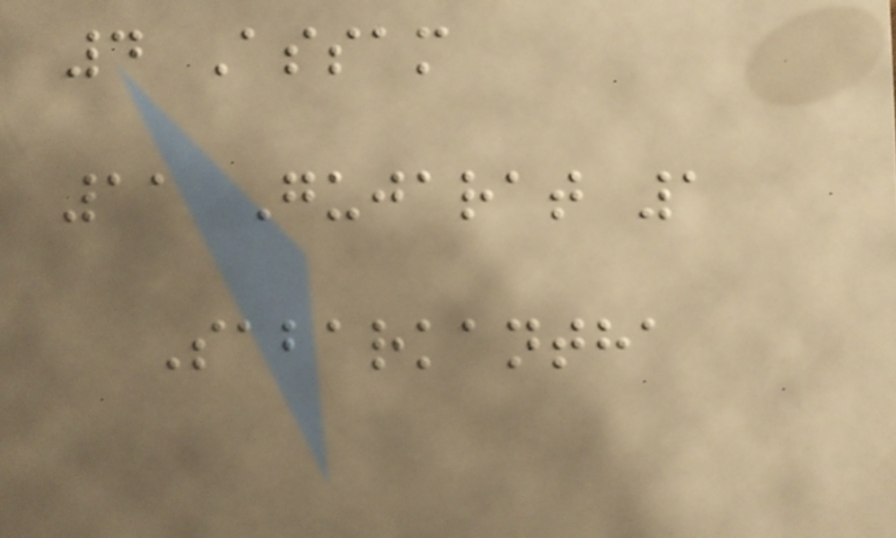4 Assam
11 Gujarat 1
Sabarkantha
